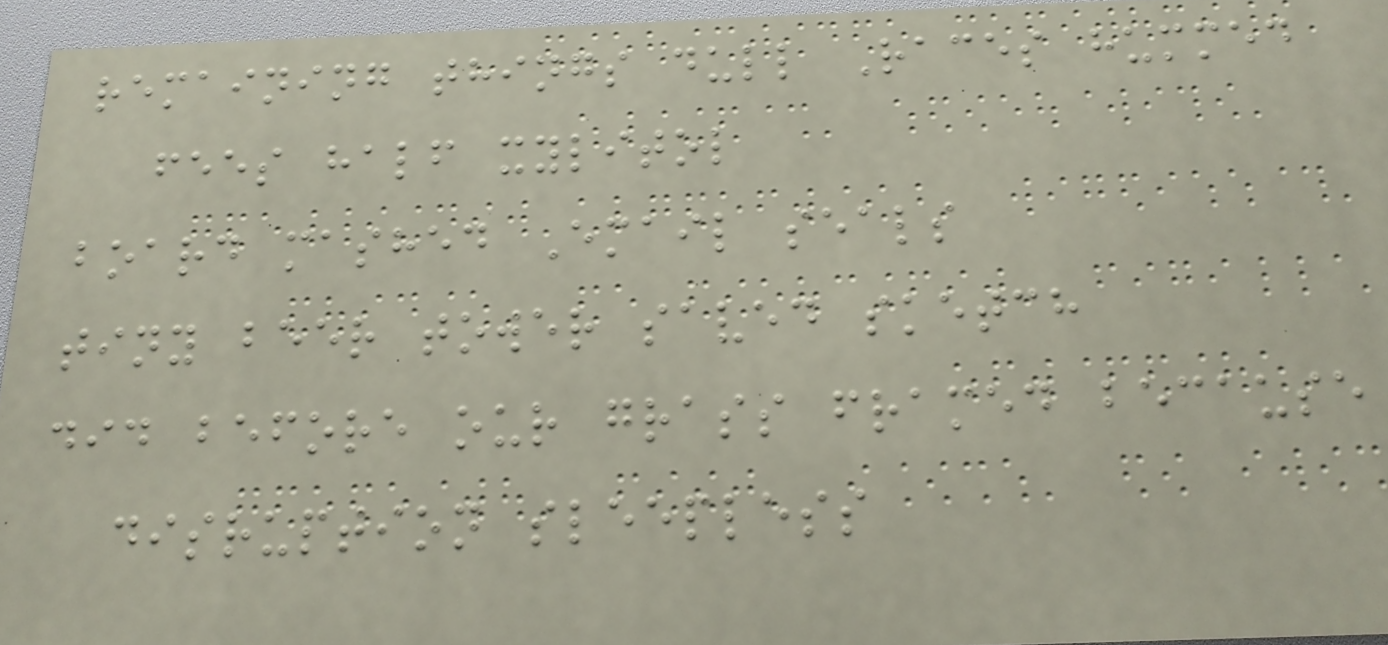remaining things dull Races hummed
fees half xylitol
board mashed Email seals
tiny beer tower saved sketch
did before our grass framed because
disruption sleepless
